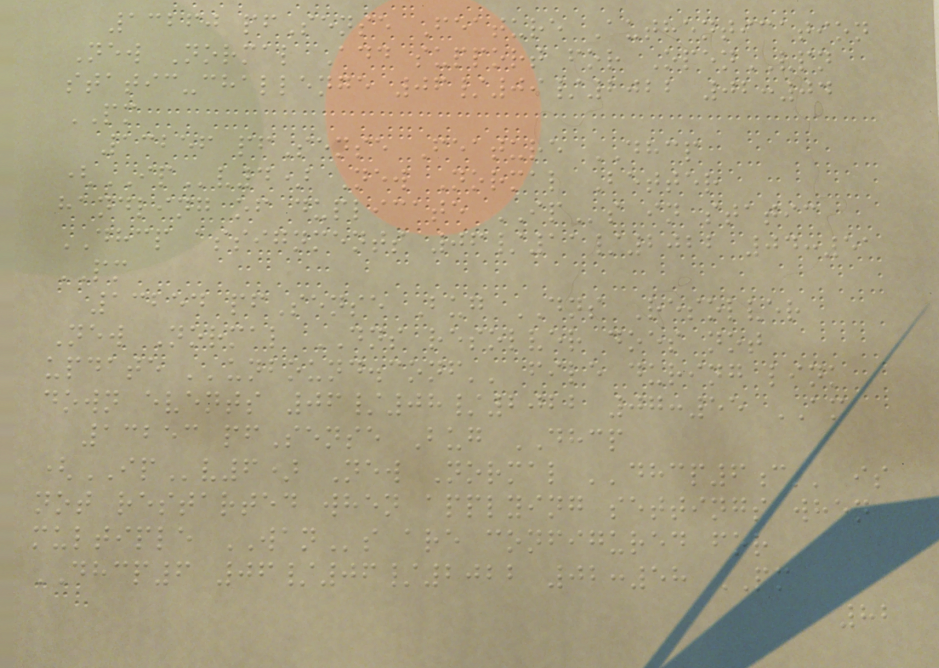13260 pfSense Feature Authentication
New Normal Add support for OpenVPN
static-challenge 06/09/2022 02:04
PM
13256 pfSense Feature DHCP
(IPv4) New Normal Better
handling of duplicate IPs in static
DHCP assignments 06/11/2022 04:51
PM
13254 pfSense Bug DNS Resolver
New Normal DNS resolver does not
update ''unbound.conf'' file during link
down events 06/08/2022 07:55 AM
13253 pfSense Bug DHCP
(IPv6) New Normal ''dhcp6c'' is
not restarted when applying settings when
multiple WANs are configured for
DHCP6 06/06/2022 02:58 PM
82
